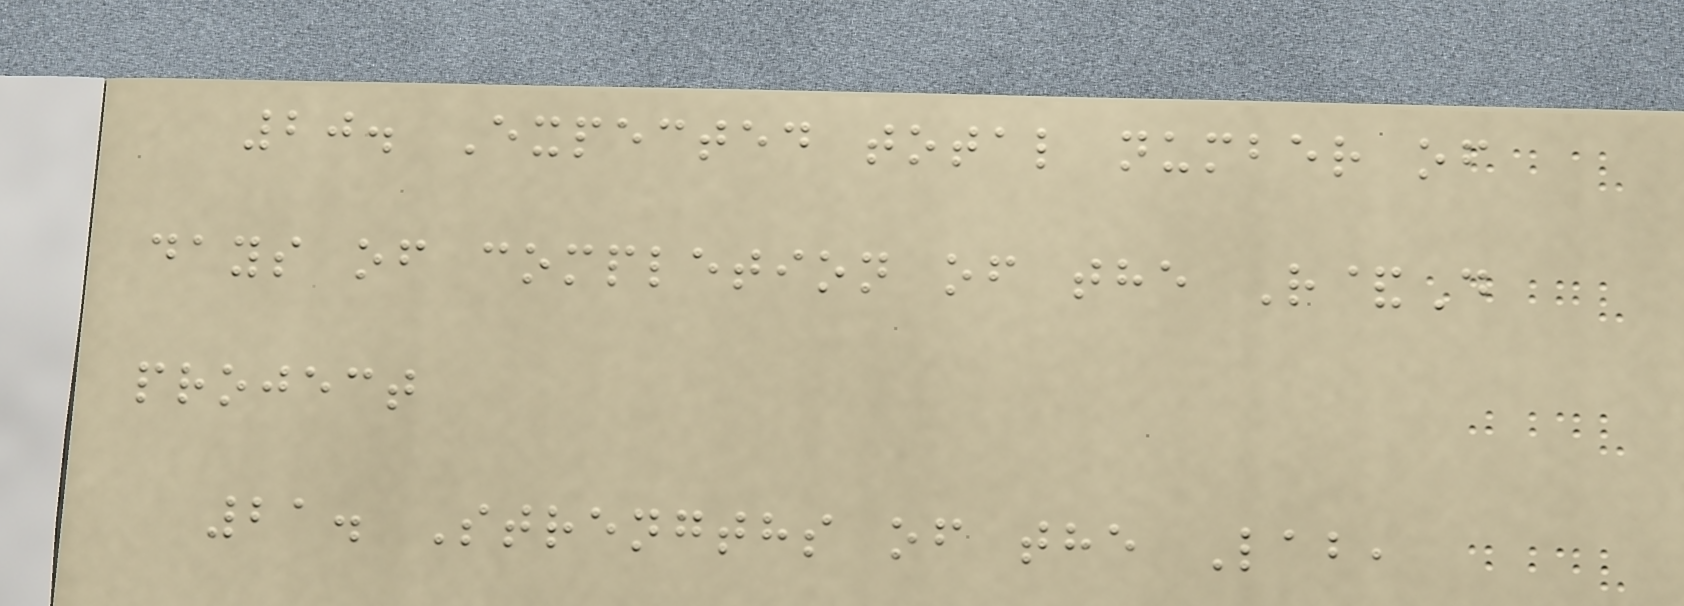20. Expected total number of
days of completion of the R&D
project
21. Strengths of the Lab,
